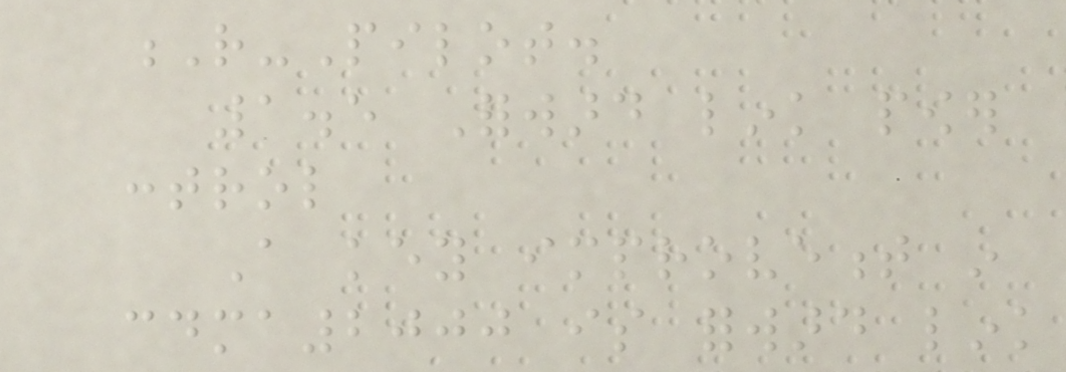R-Pilot.
1.5 Forward link power
control
A key improvement in
cdma2000 is forward link
